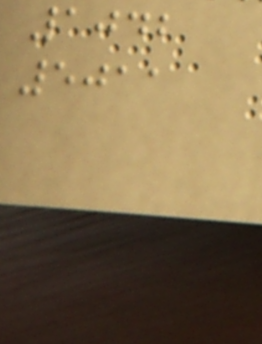1042
5011
